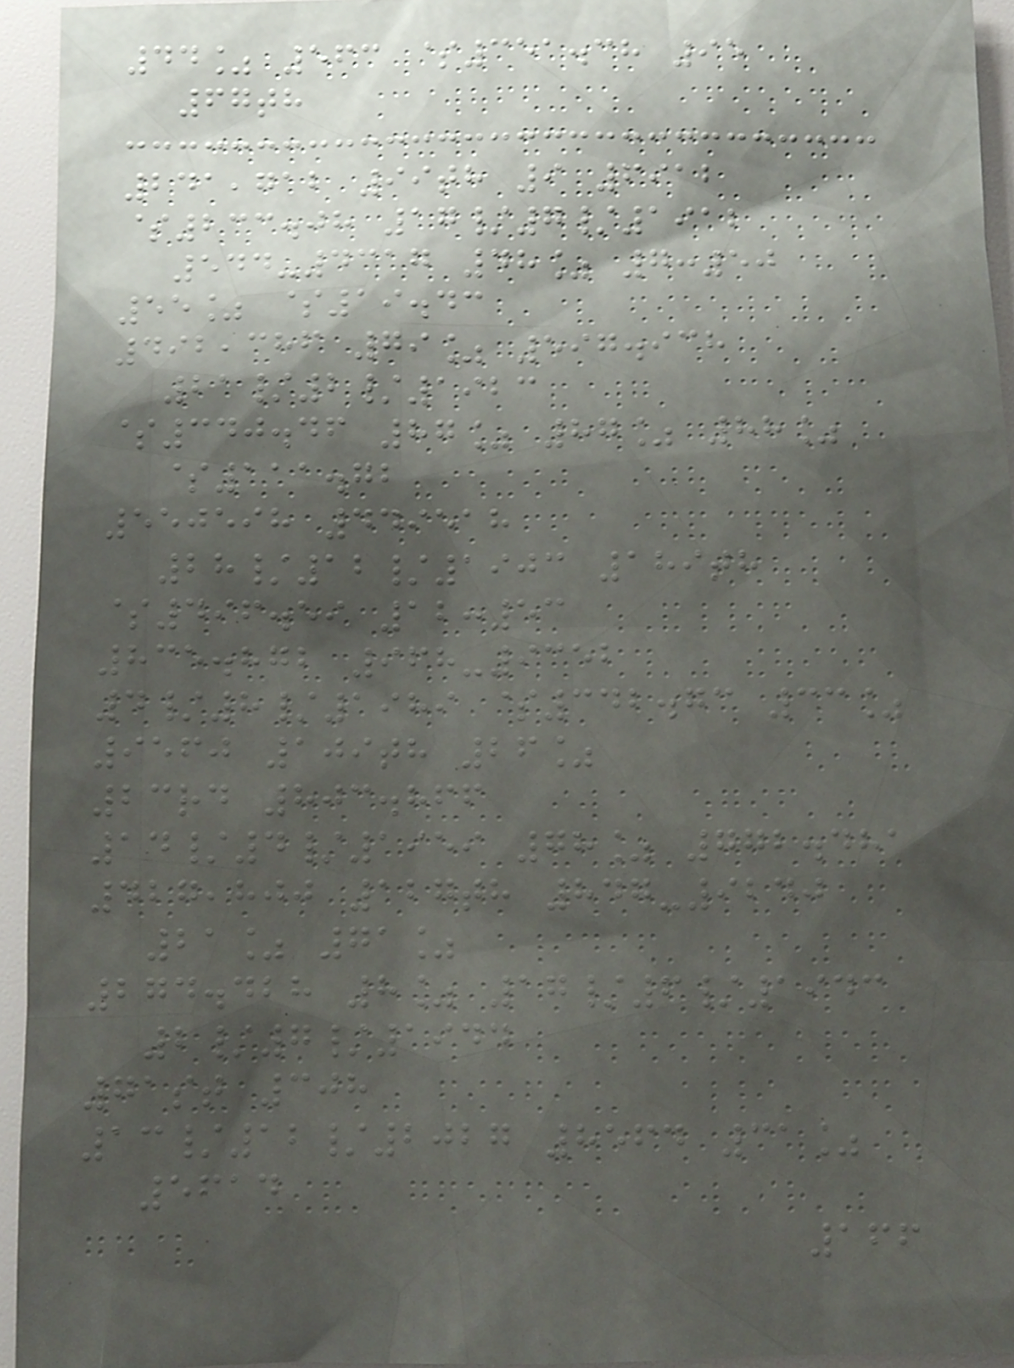44% 563 $351.38 95
67th
241,712 99th 9 6912
$233.08 17/7/1912
544-4317 48% 7:50
55% $19.43
492,386 79% 597.938
21/2/1923
$340.46 87% 87% 88%
$111.72
550598 449518
28/12/1903 189th
$496.59 12:53
835.872 968-9352
4/8/1989 $342.73 33%
9560 109th 26%
23rd 803.866
14/4/1959 78% 772.481
427,800 127th 847-9240
21% 71%
274.428 8% 17/6/1943
2/7/1944
71st 308
13/12/2027 8564 31%
5614
166
